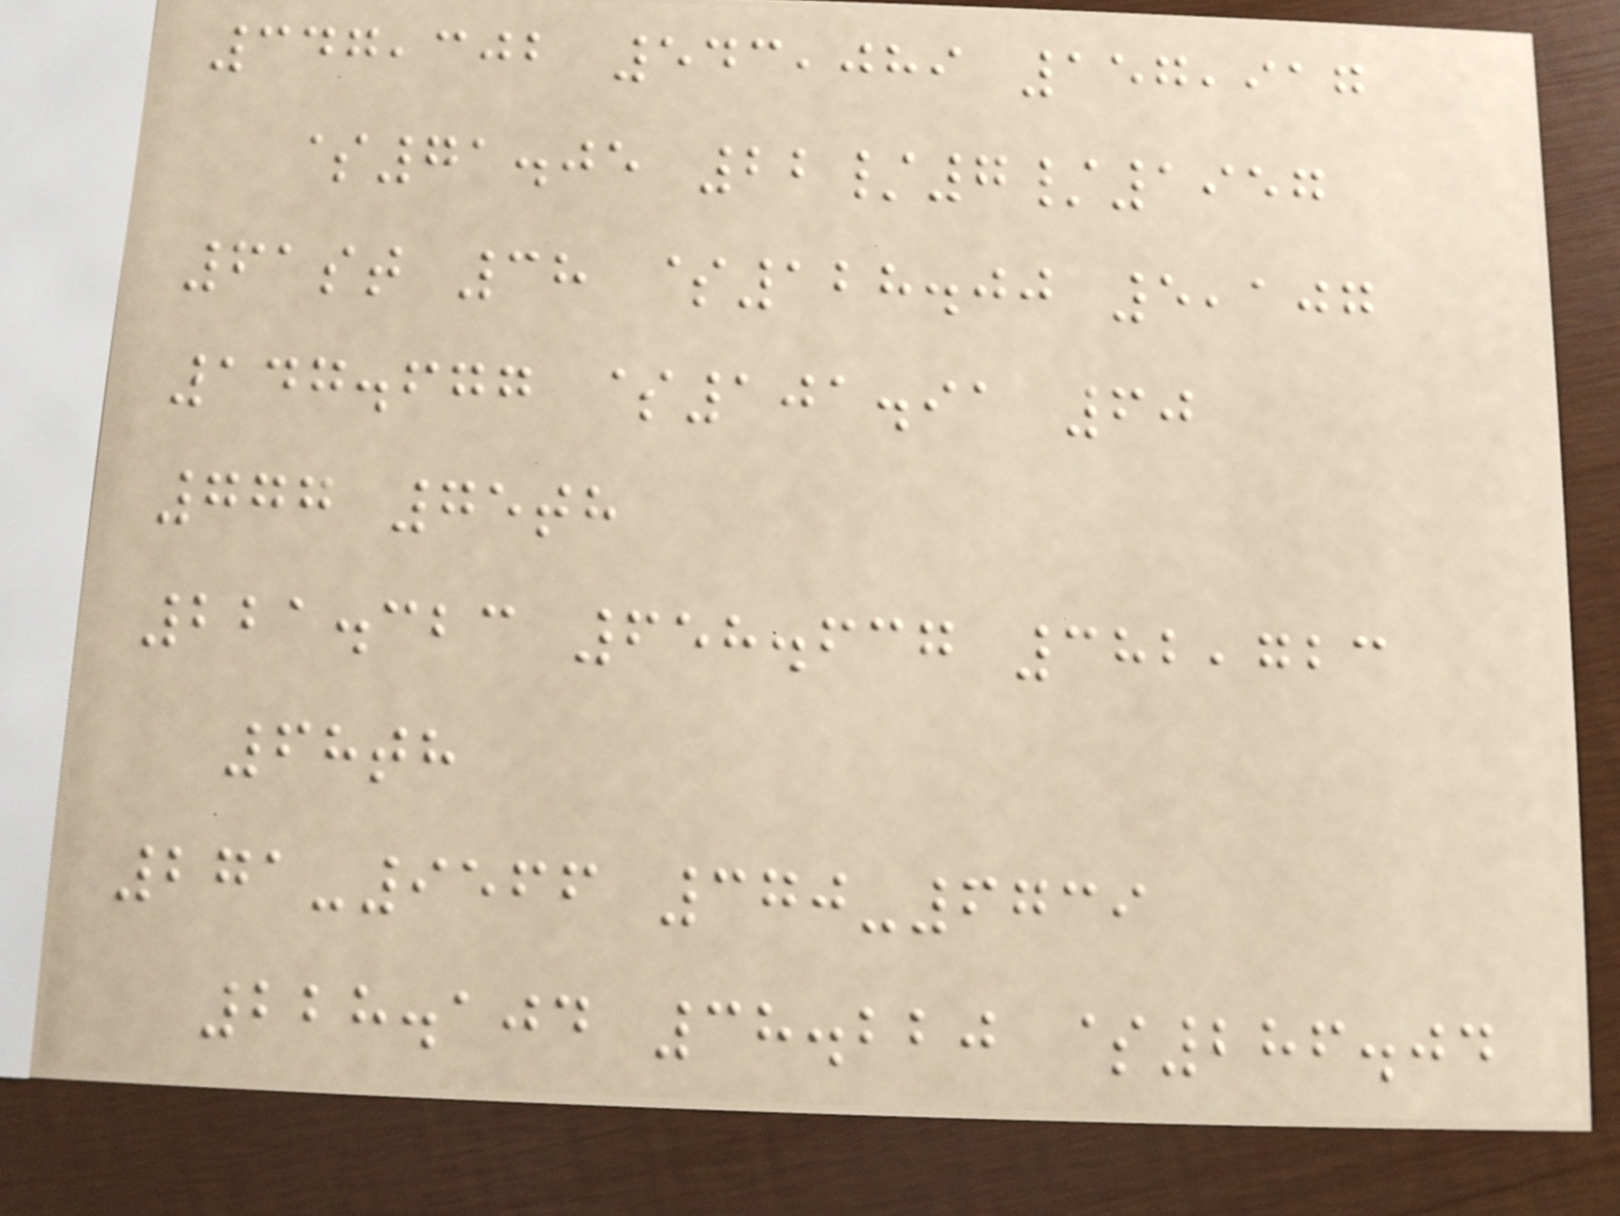347,302 543,089 157,917
$71.05 22/7/1957
61st 38 $128.00 5,107
147.677 $101.91 60
777 75th
221.323 658.637 382,723
68th
271-9566 370-6739
228.104 38.220 $286.04
